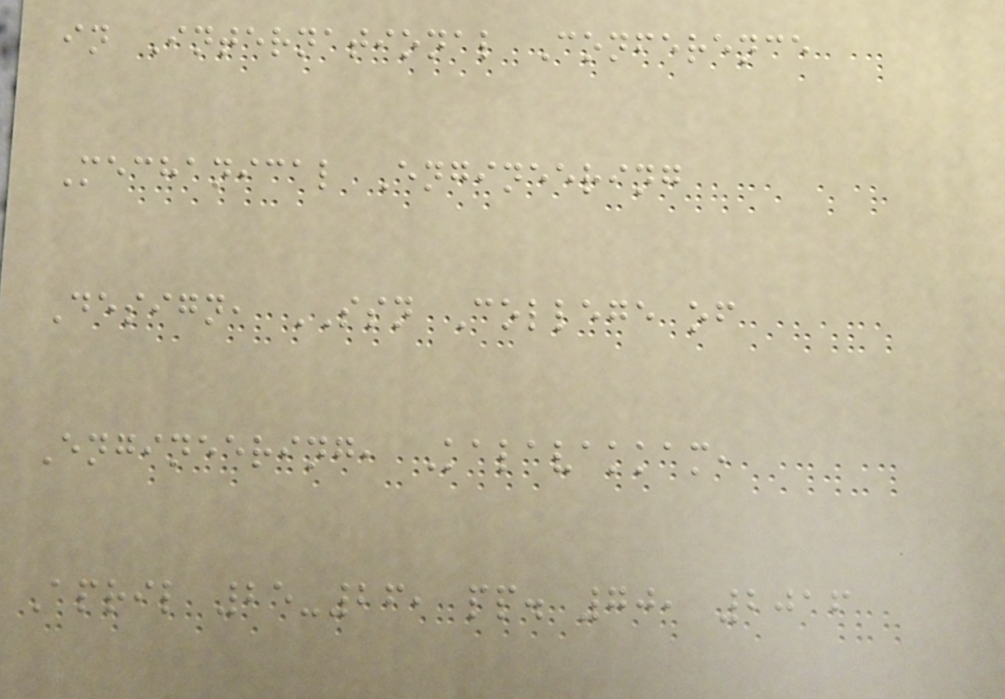in International Conference
Mechanical Engineering
Design, SSN College of
Engineering, Kalavakkam,
April 25-26, pp. 70, 2016
